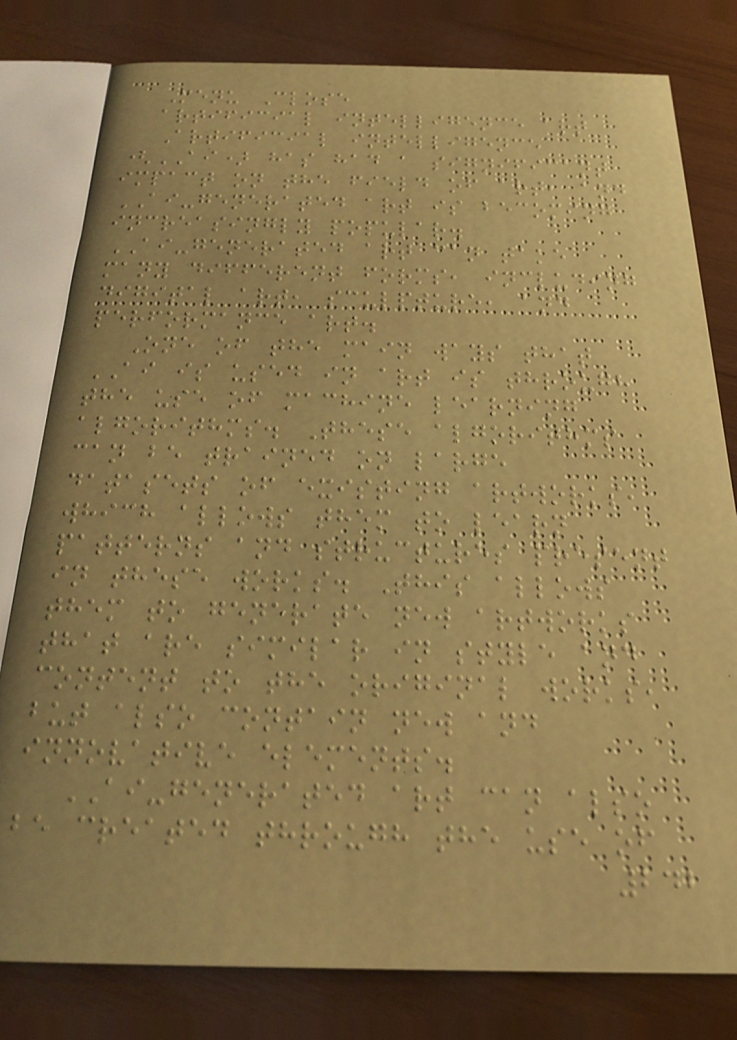Menu Close
artificial intelligence art
Artificial intelligence
(AI) has had a significant
impact on the field of art, and
AI-generated art is becoming
increasingly popular.
AI-generated art can take
many different forms, including
digital art, sculpture, and
performance art.
One of the main ways that
AI is used in art is through
the use of machine learning
algorithms. These algorithms
can be trained on large
datasets of existing artworks,
which allows them to learn
patterns and structures present
in these works. This allows
them to generate new artworks
that are similar in style and
content to the original works,
but also contain new and
innovative elements.
AI-generated art can also
be created through the use of
242
